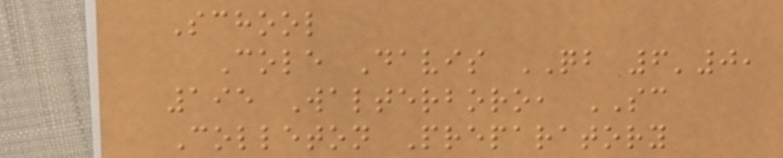School
Cole Davis QB 6'0,
195 Walterboro, SC
Colleton Preparatory
